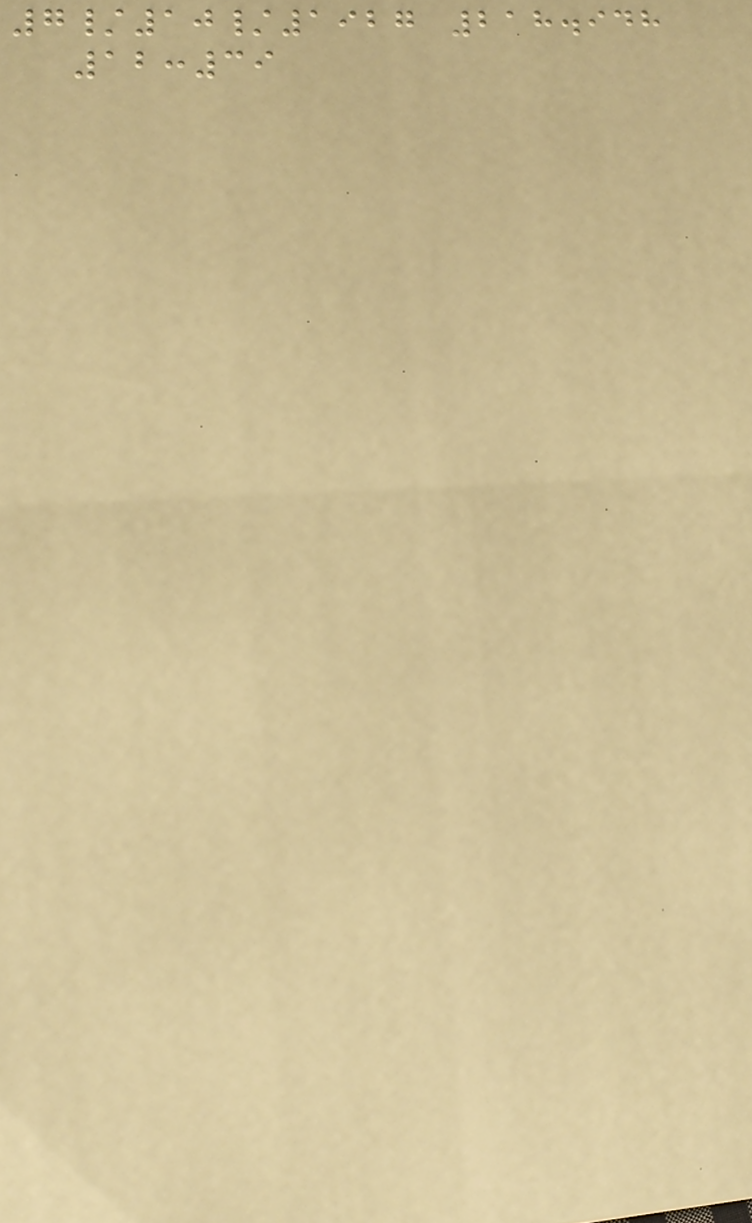7/10/1927 218.948
12:39
